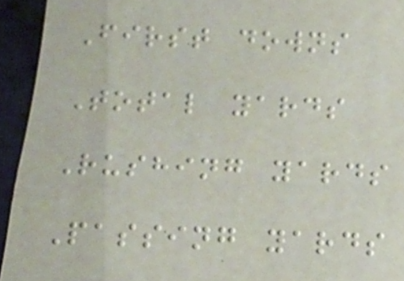First downs
Total yards
Rushing yards
Passing yards
